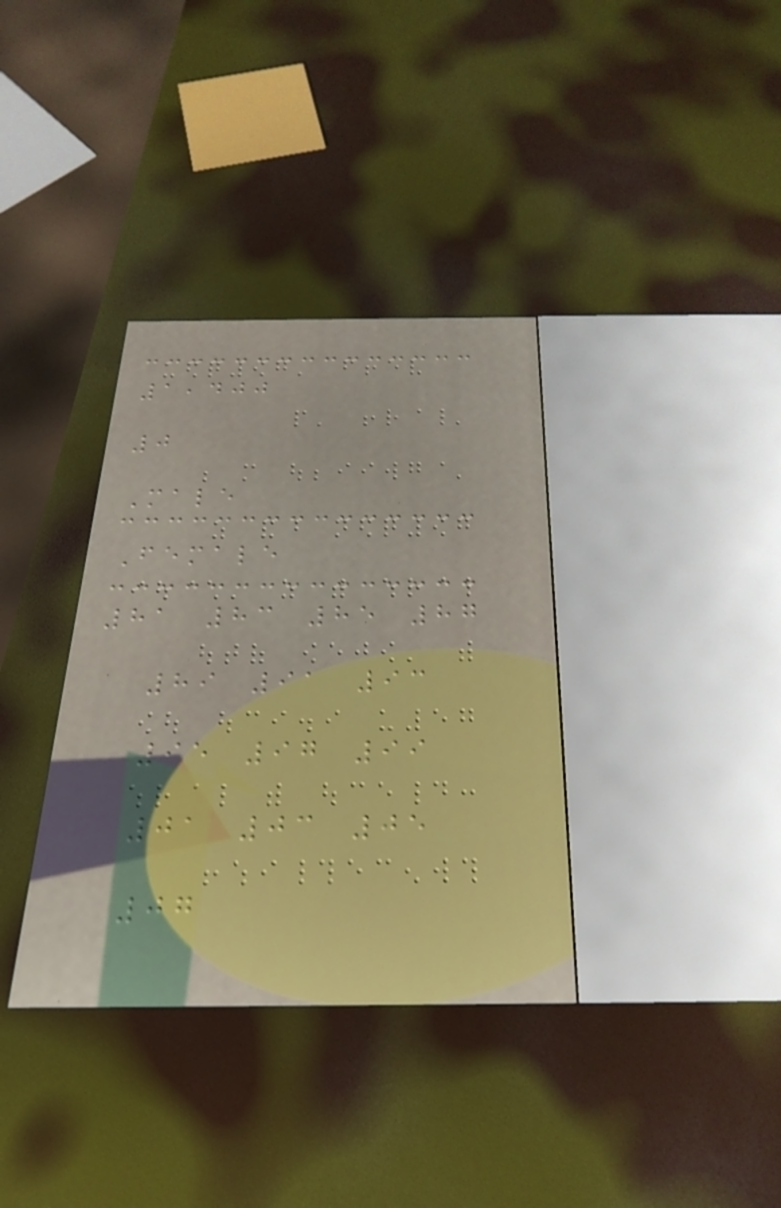1,400
0
Male
Female
81 83 85 87
89 91 93
95 97 99
01 03 05
07
